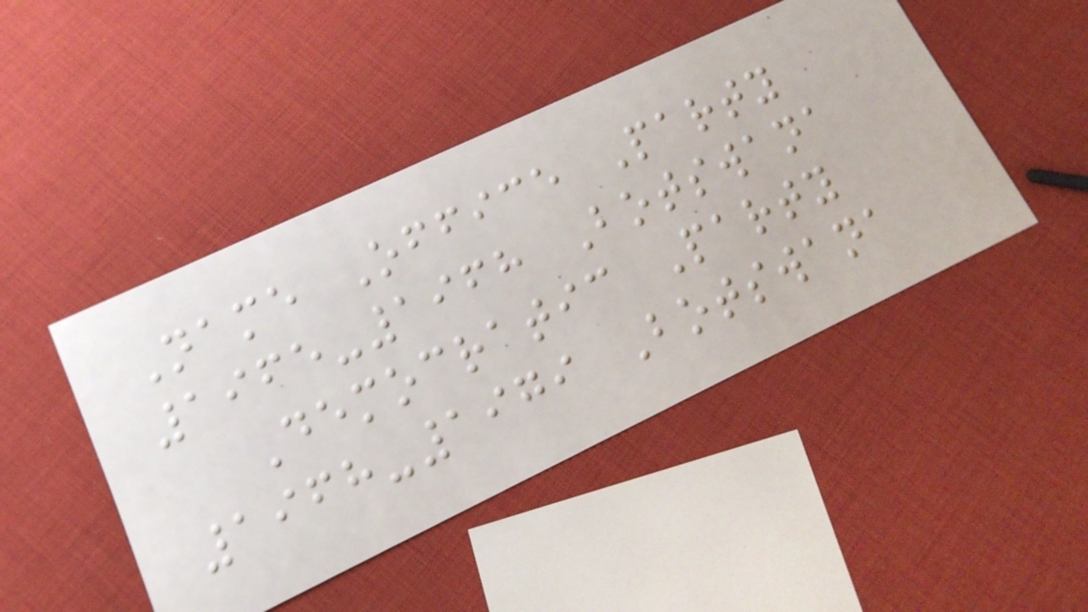Name Office Party
1965-1968 Botswana
Democratic Party
1968-1979 Botswana
